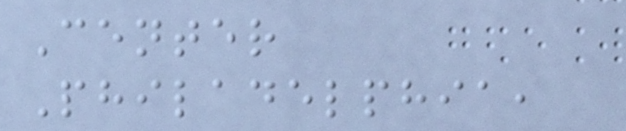Center
Philadelphia,
